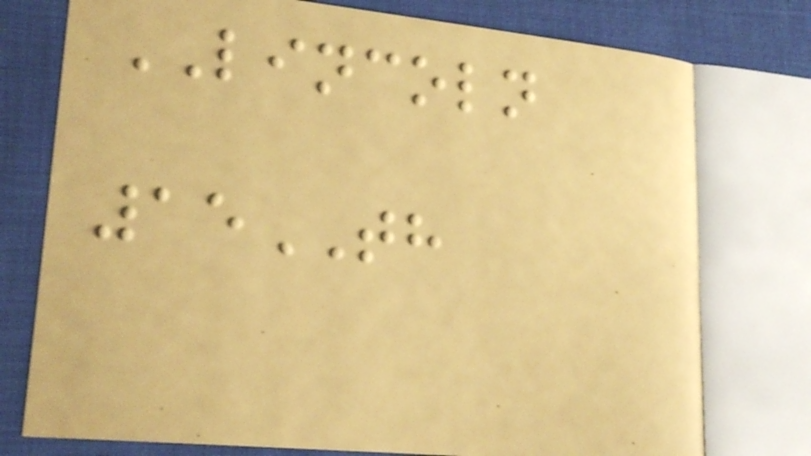LINCOLN
15TH
